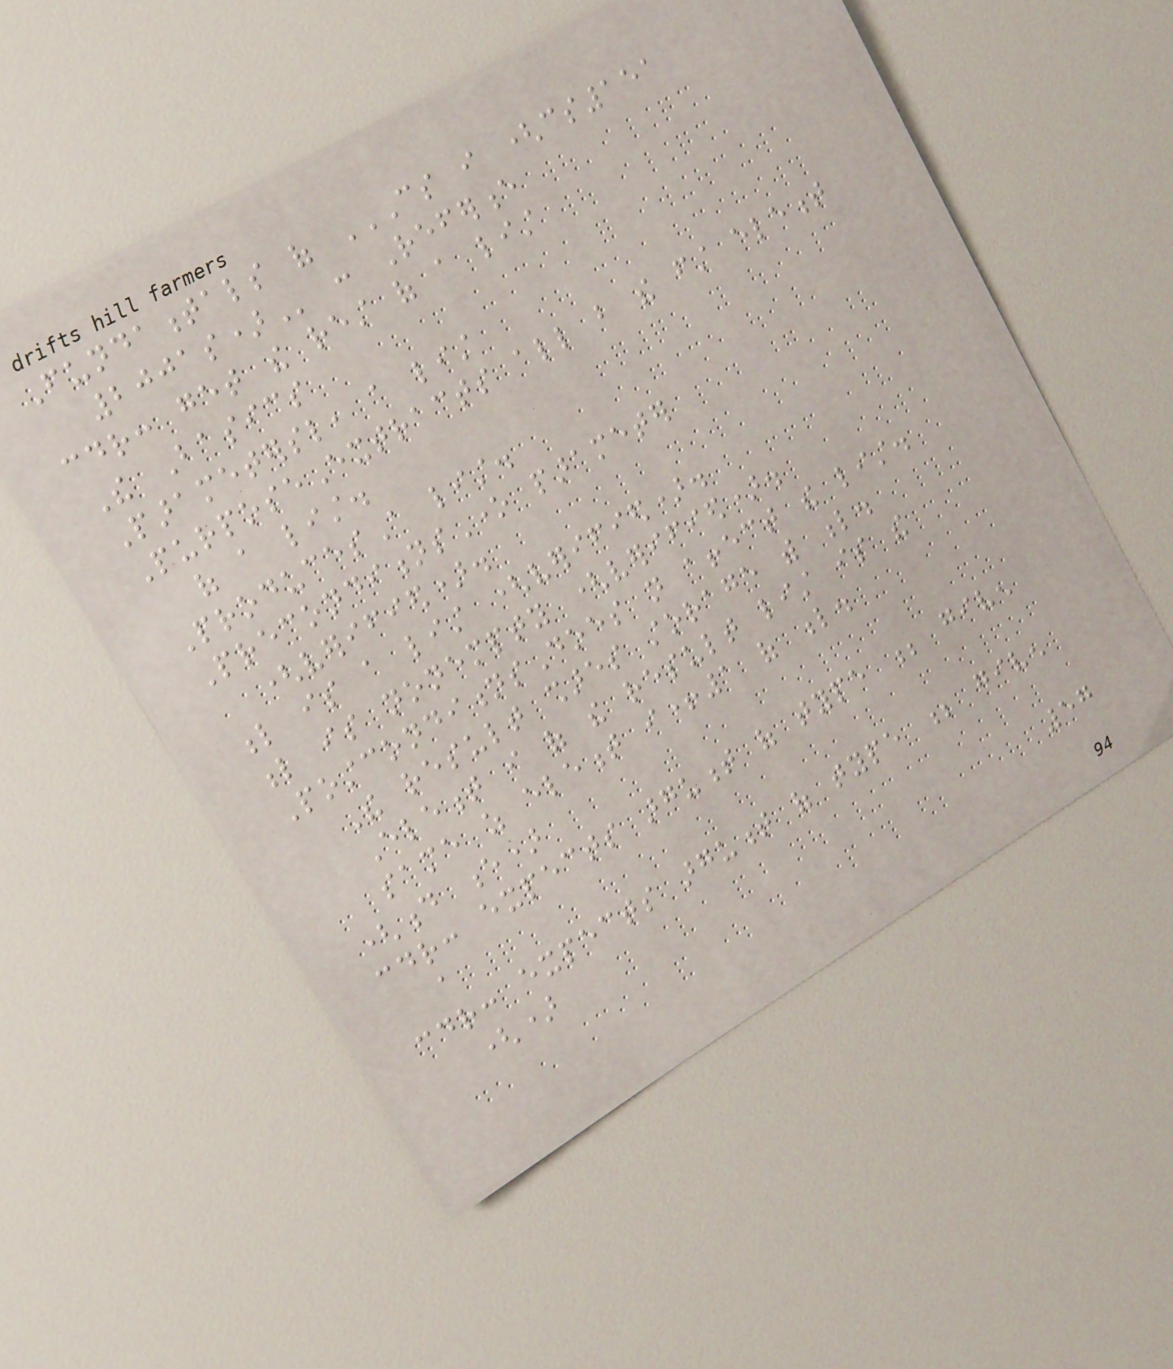Fundamentals of CS I (CS151
2001S) : Reference
cdr: get the rest of a list
The Basics
Parametersl, a list
PurposeExtracts all but the first element
of a list.
ProducesA list.
PreconditionsOne parameter
(verified).
l is a list (verified).
l is nonempty (verified).
PostconditionsDoes not affect the list.
The result shares storage with l.
Element i of the result list is the
same as element i+1 of l.
(d e)
cdr: expects argument of type ; given
a
cdr: expects argument of type ; given
()
57
